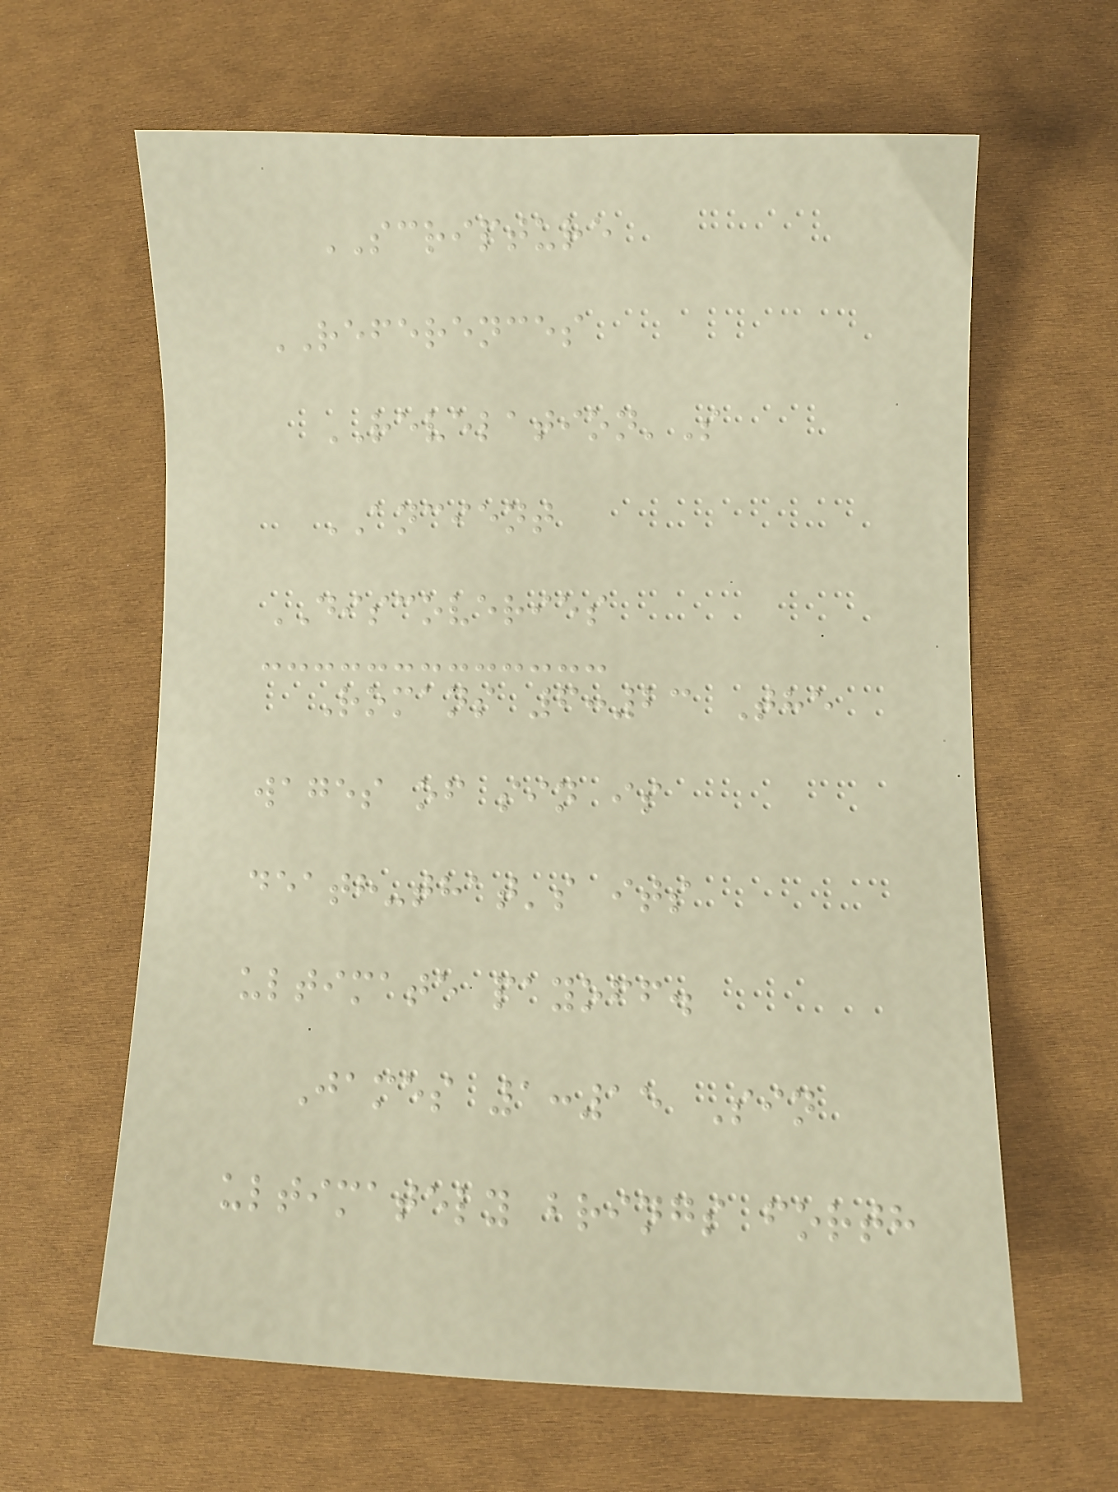SCRIPTURE
REFERENCES
REVELATION'S
ANCIENT
DISCOVERIES
Romans 6:23 The
wages of sin is
death-that's its
ultimate payoff.
James 1:15 Sin
ultimately brings forth
